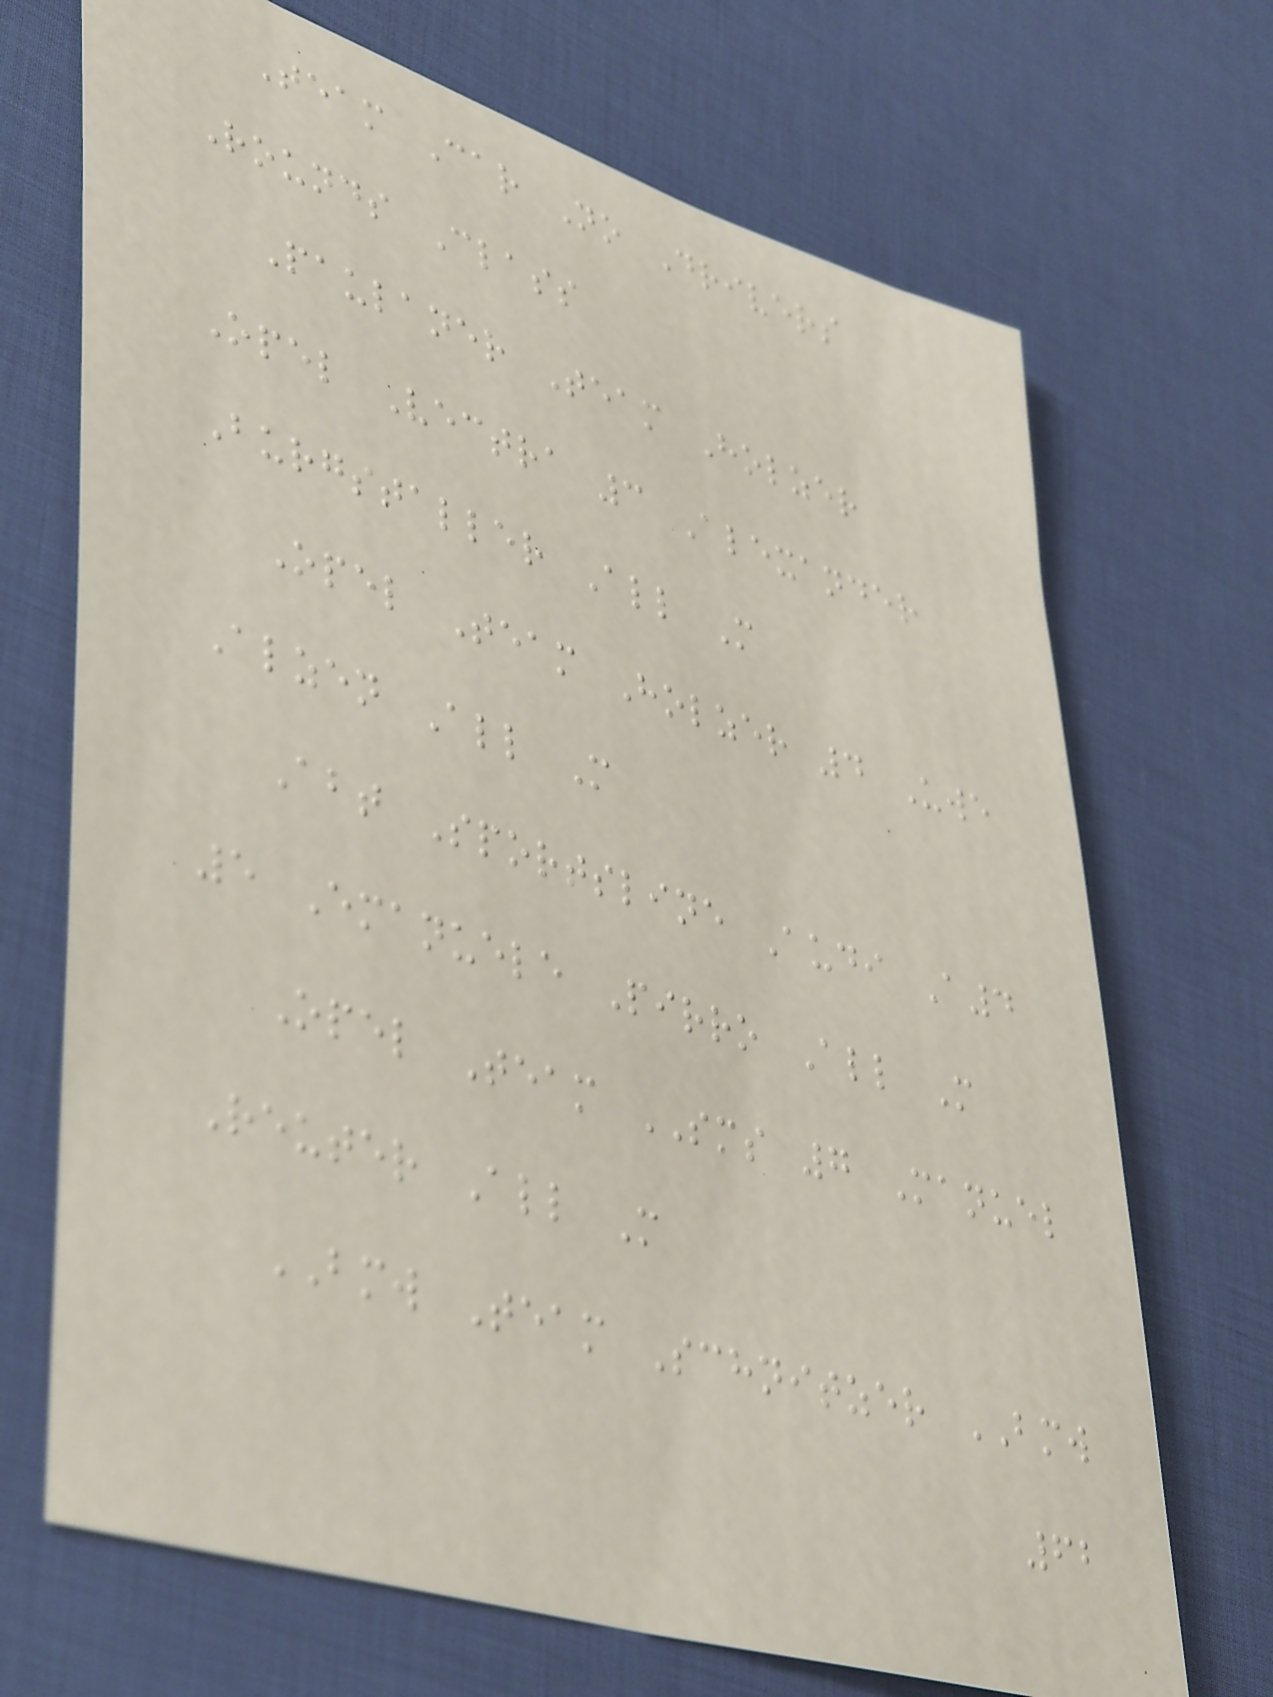Team Car No Drivers
Rounds Class
Paulaner Team Holzer
Opel Vectra 3 Alexander
Burgstaller All M
Opel Team Holzer 4 Uwe
Alzen All M
Abt Sportsline Audi A4
5 Emanuele Pirro All M
Opel Team SMS 7 Manuel
Reuter All M
BMW Team Schnitzer BMW
62
